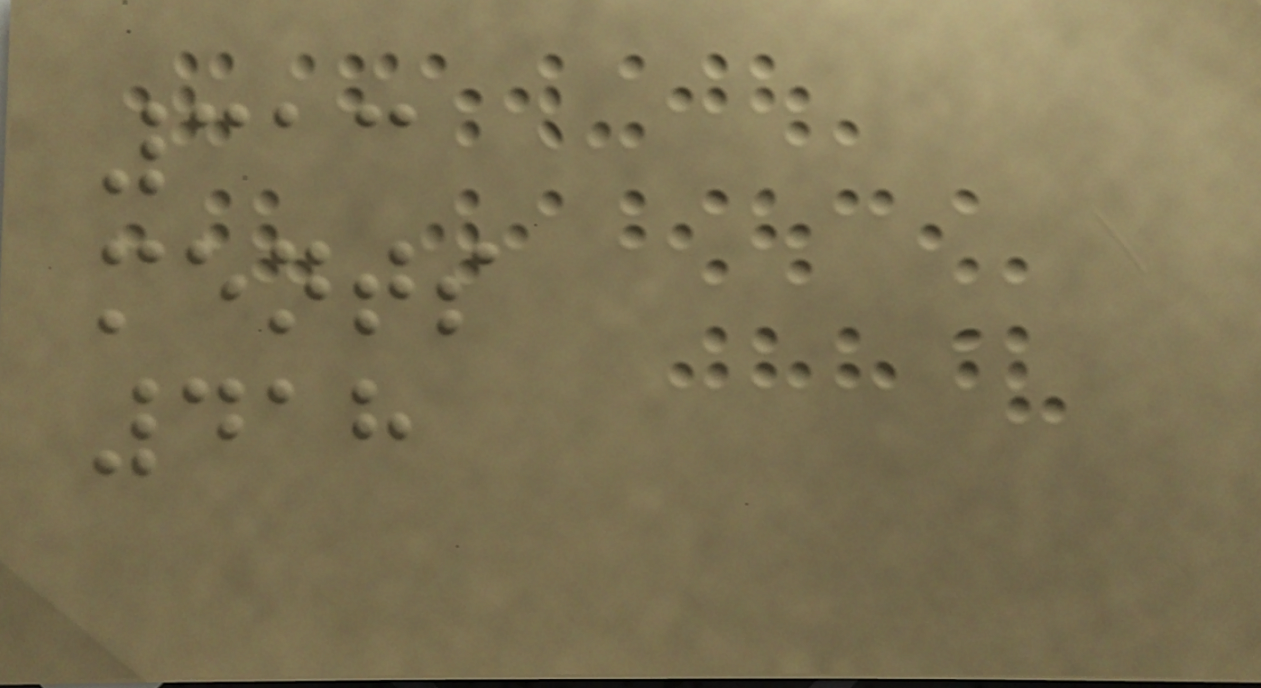313
ments
418
